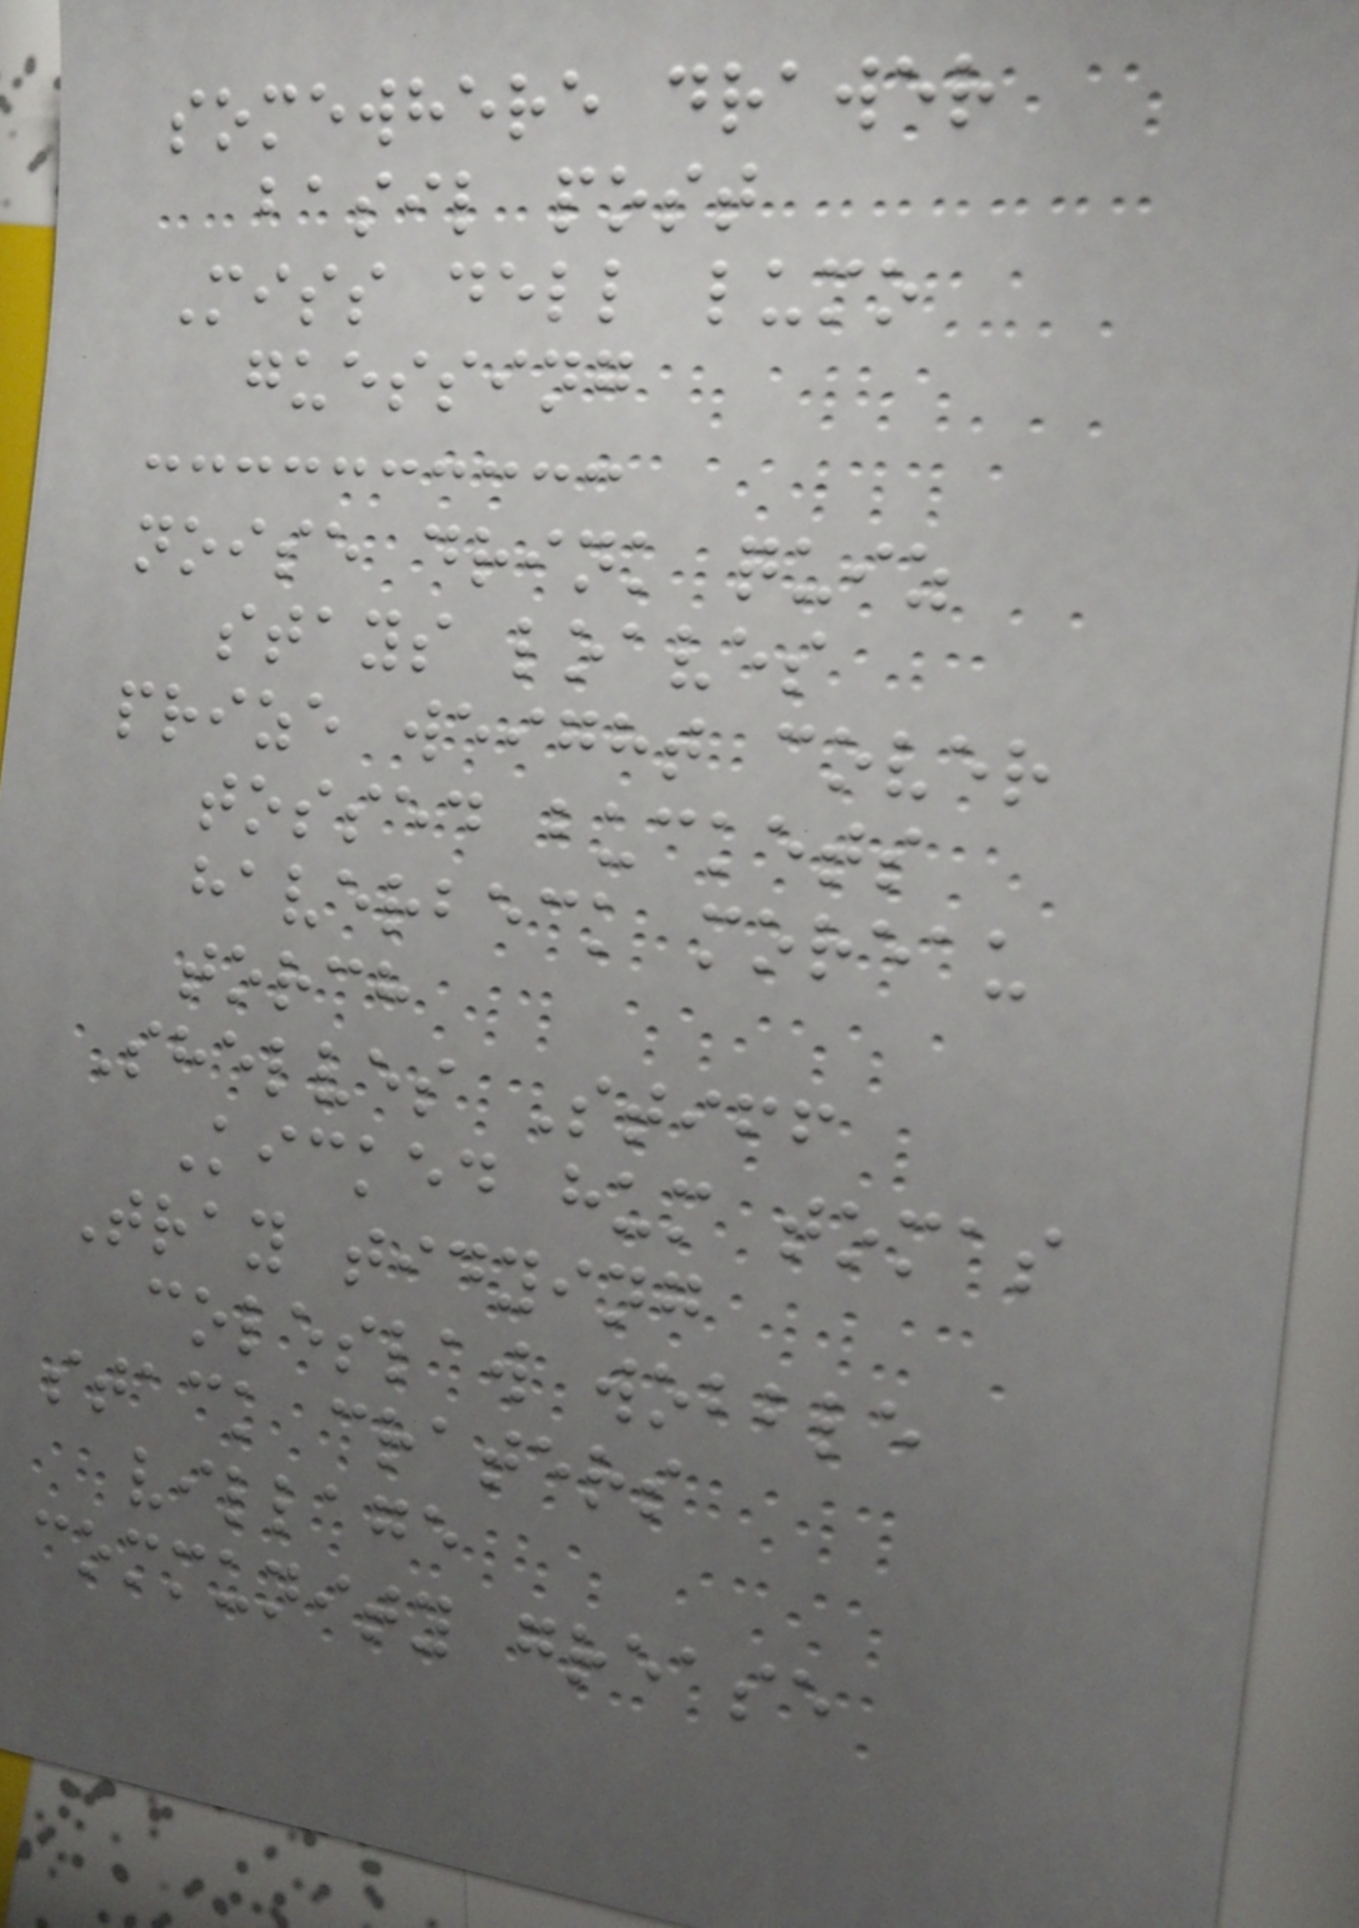somewhere drawer
basil post
Miss dell lumo
guessing
noise drink quiz
stays loaves
prize weight cover
tossed buckets
haverbeck moreau
torch
Shelves Stiff
Kicked hum tomas
Tray tidying
coleslaw wobble
stack craters
village
community grease
